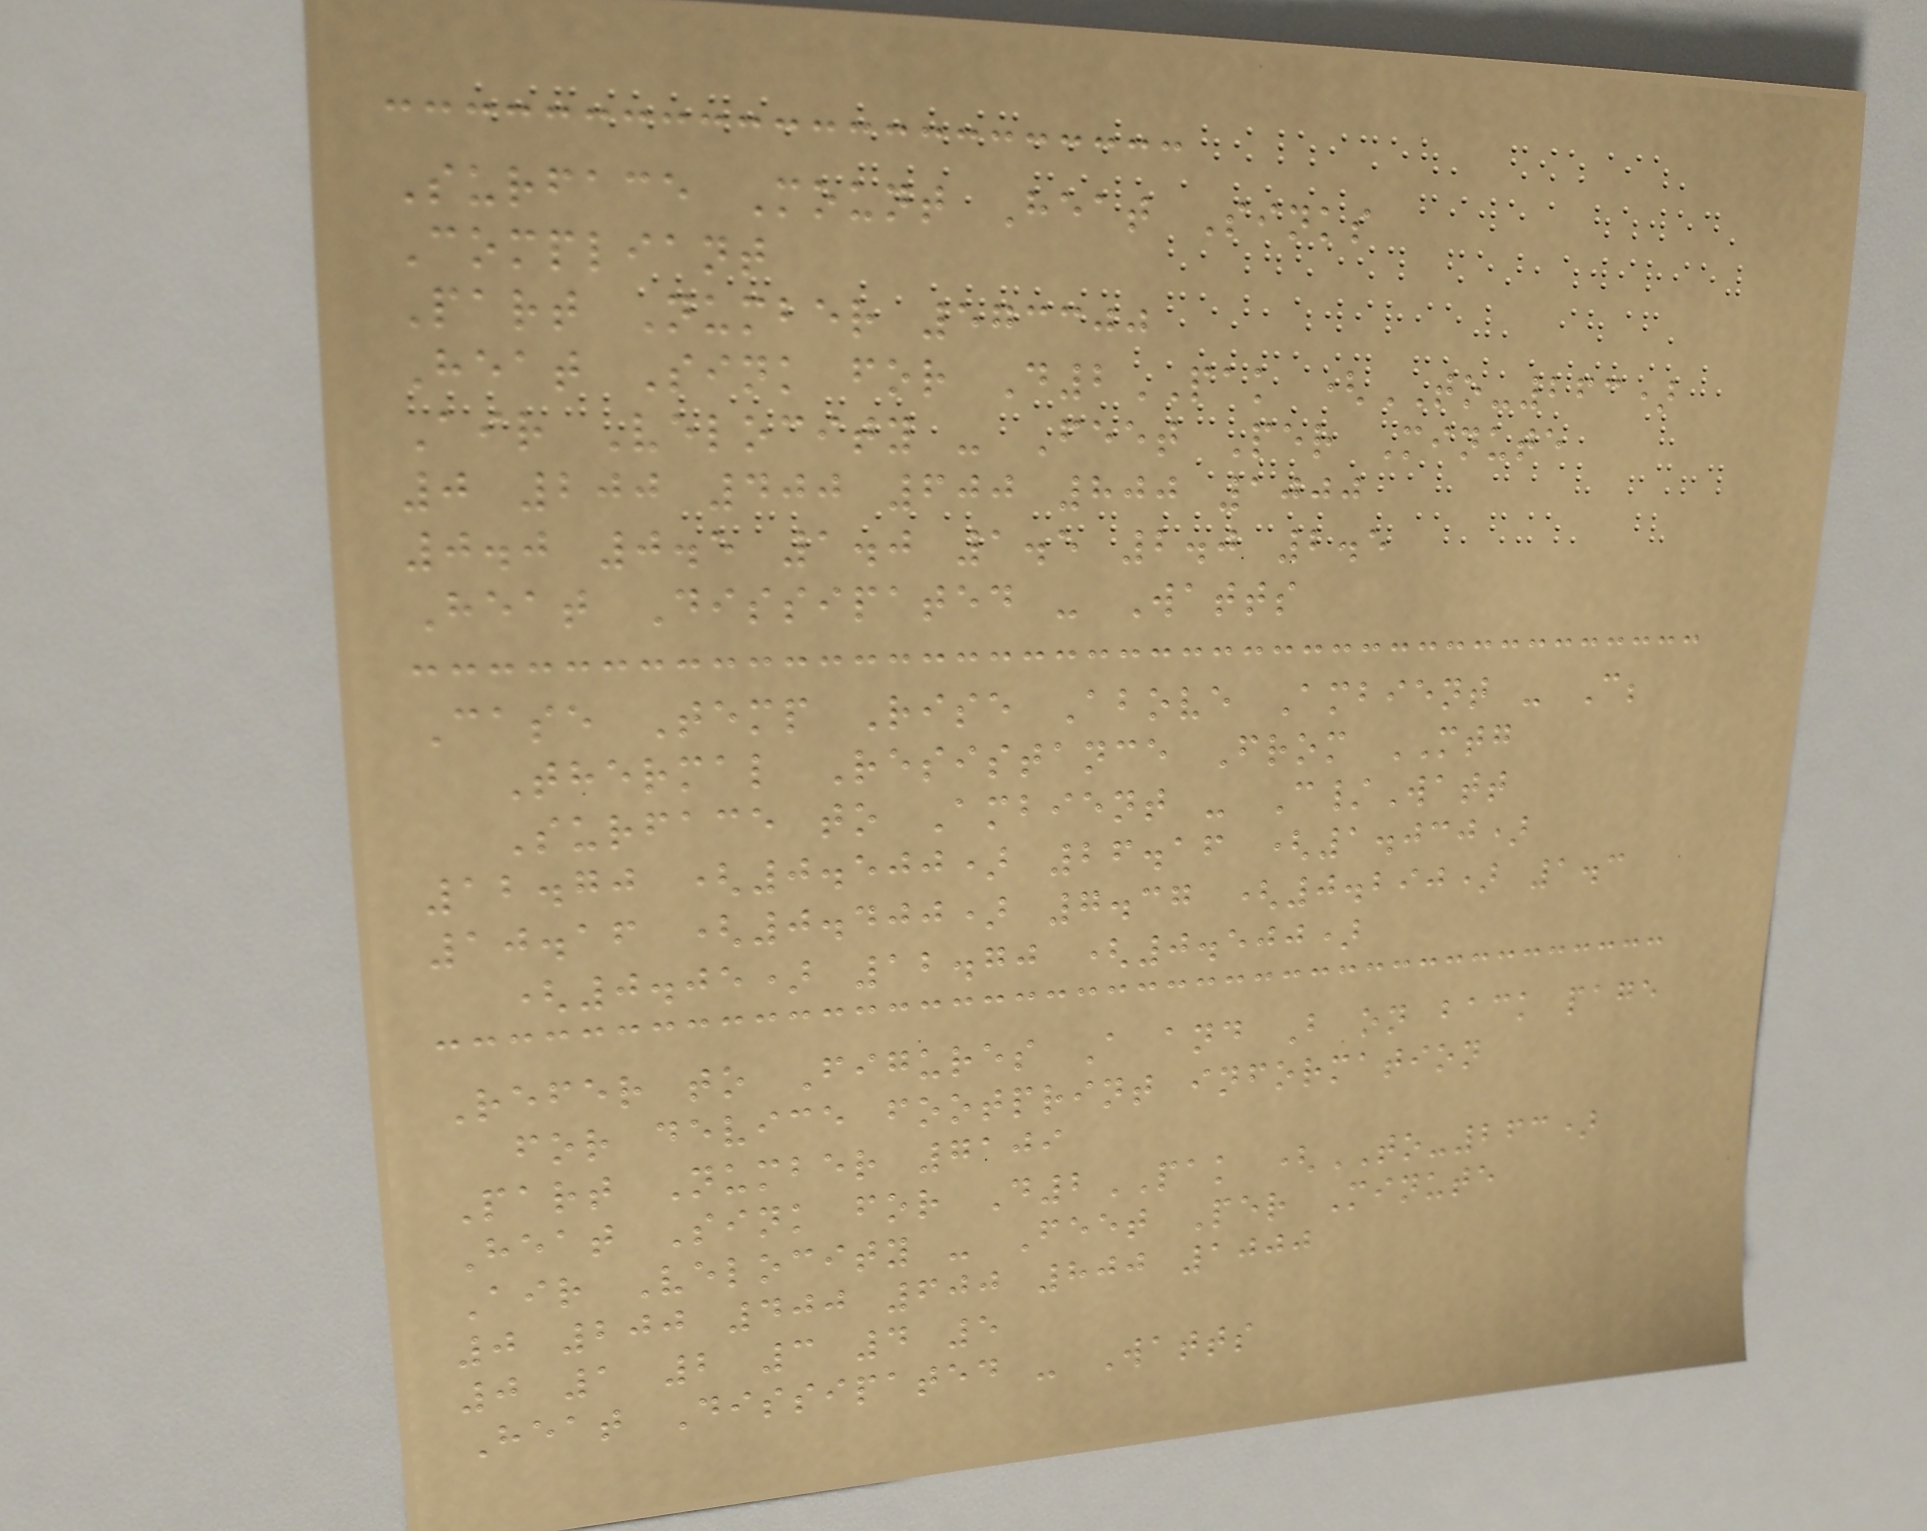Surface Mount Heat Sinks
Compliant
Part Number 573300
Heat Sink for D2PAK (TO-263)
Air Velocity - Feet Per Minute
0 200 400 600 800 1000
0.0 0.5 1.0 1.5 2.0 2.5
Heat Dissipated - Watts
Case Temp Rise Above Ambient - C;
Thermal Resistance From MTG
Surface to Ambient - C/Watt
12.70 (0.500) 26.16 (1.030)
10.16 (0.400) 7.37 (0.290) 1.3
(0.05) 12.70 (0.500)
Refer to Figures A and B on back page
for device footprint information
Part Number 7109
Heat Sink for D2PAK (TO-263)
Air Velocity - Feet Per Minute
0 200 400 600 800 1000
0 1 2 3 4 5
Heat Dissipated - Watts
